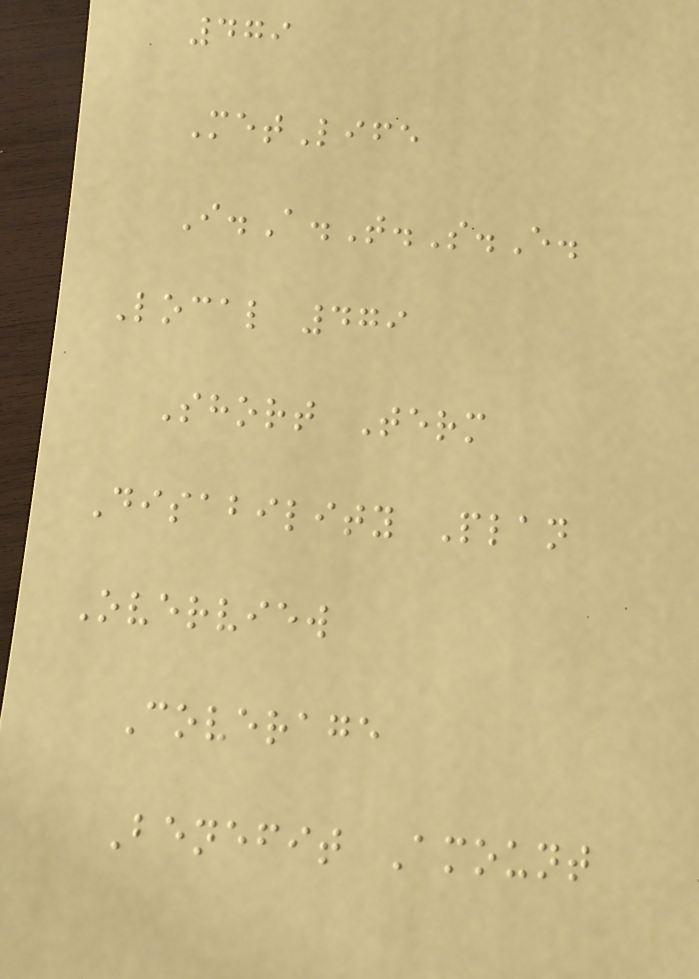479
MetLife
I.A.T.S.E.
Local 479
Short Term
Disability Plan
Overview
Coverage
Benefit Amount
